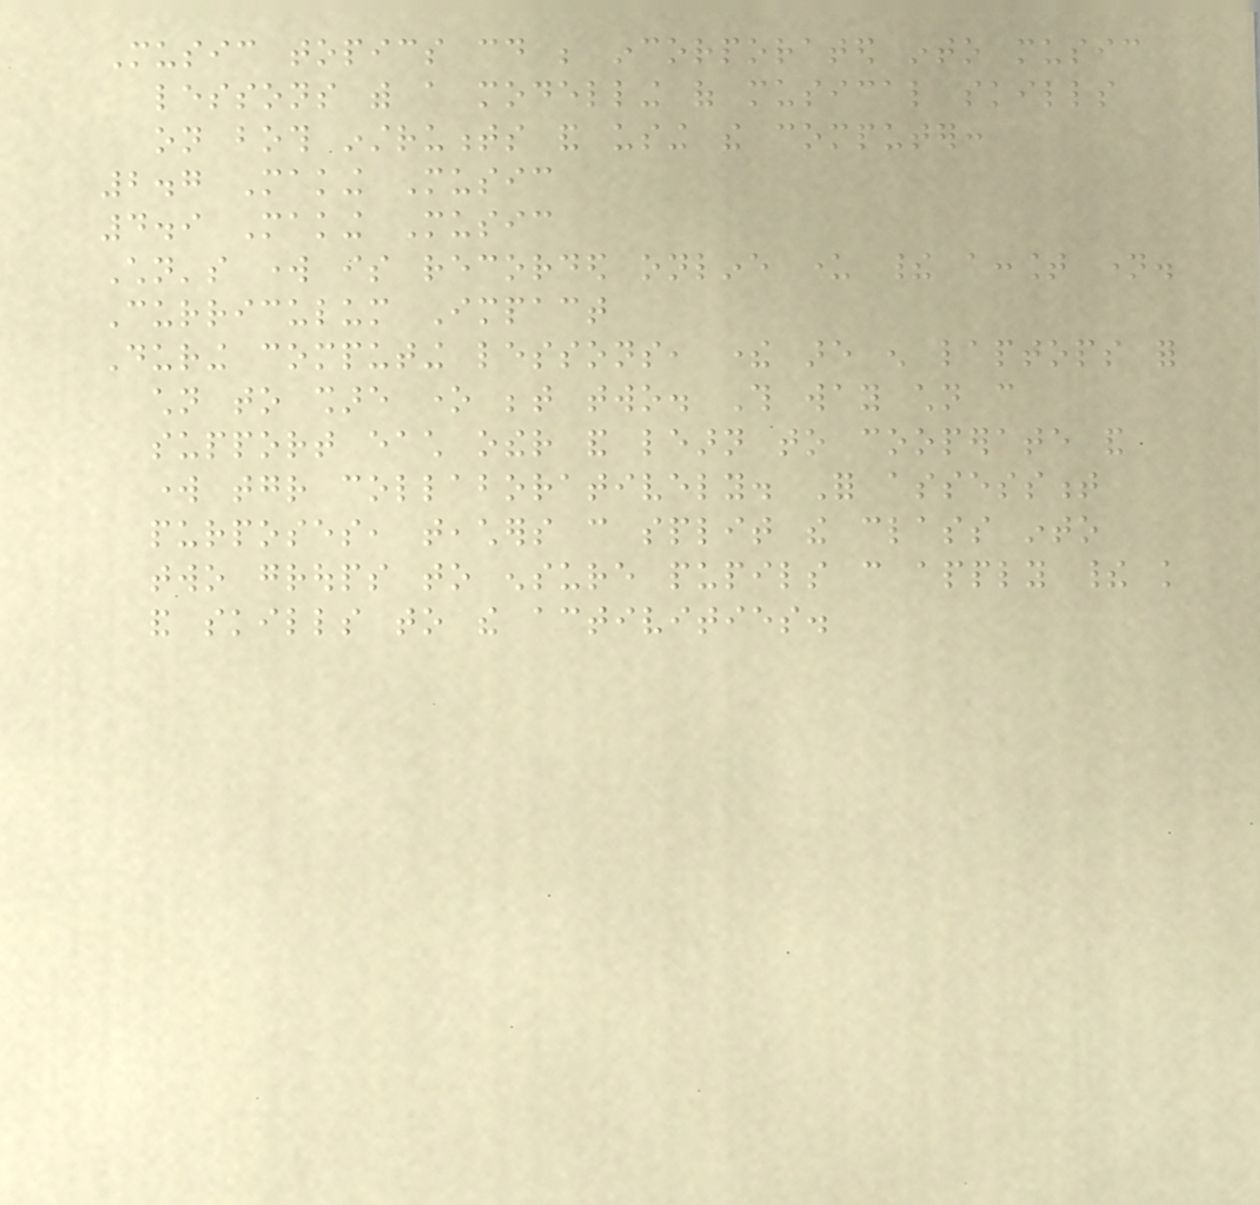Music topics could be incorporated into music
lessons with a modelling of musical skills
on both instruments and using the computer:
2.7 Making Music
4.9 Making Music
Children's work is recorded online under their account name.
Curriculum Impact
During computing lessons, there are enough laptops for
children to share one between two. This way children can
support each other and learn to cooperate and
work together collaboratively. For assessment
purposes, teachers can split the class into
two groups to ensure pupils can apply their knowledge
and skills to the activities.
